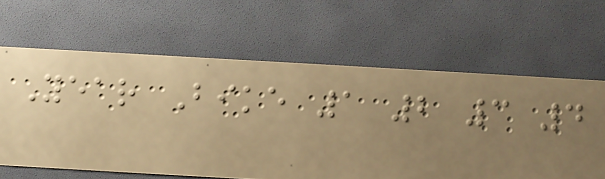Year Bike 1 2 3 4
